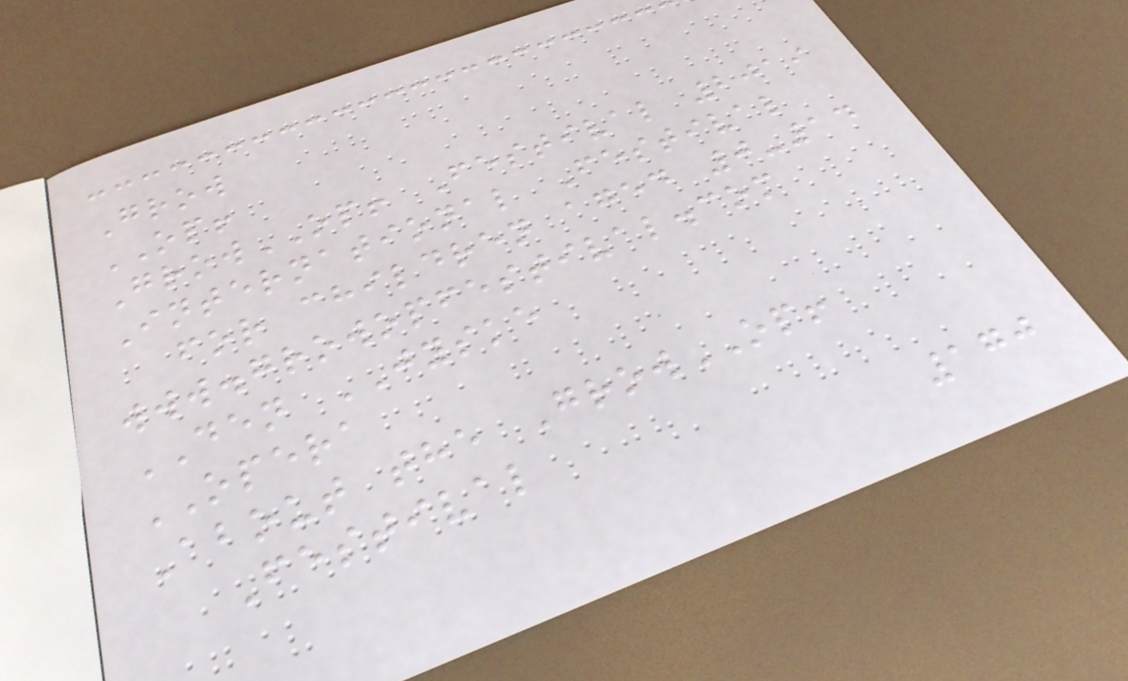Grow
OP!
GrowOP! Festival 2019
International Festival
for children aged 0-14
www.growopfestival.com
DEN JYSKE
OPERA
About the GrowOP!
Festival
170
